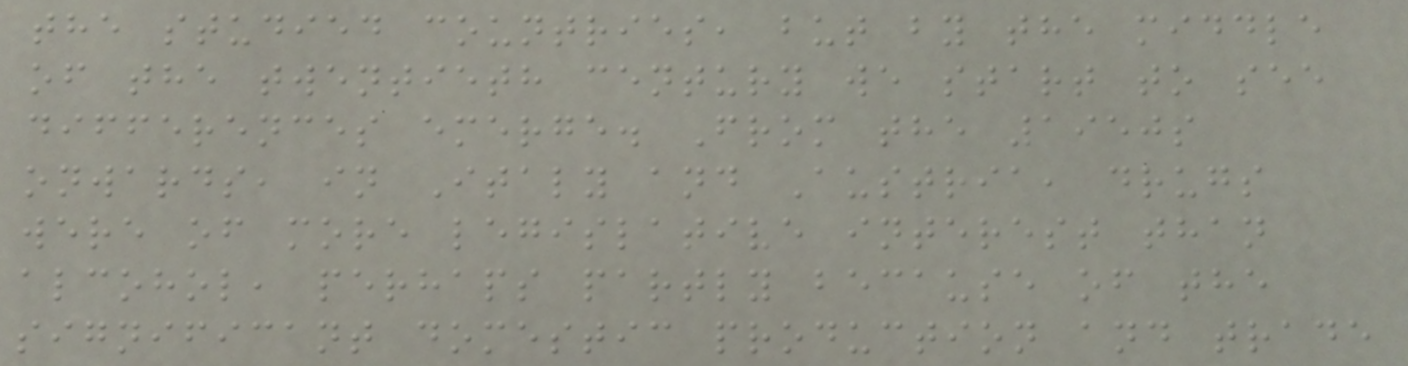the studied countries, but by the middle
of the twentieth century we start to see
differences emerge. From the 1950s
onwards, in Italy and Austria, drugs
were of more legislative interest than
alcohol, perhaps partly because of the
significant domestic production and trade
